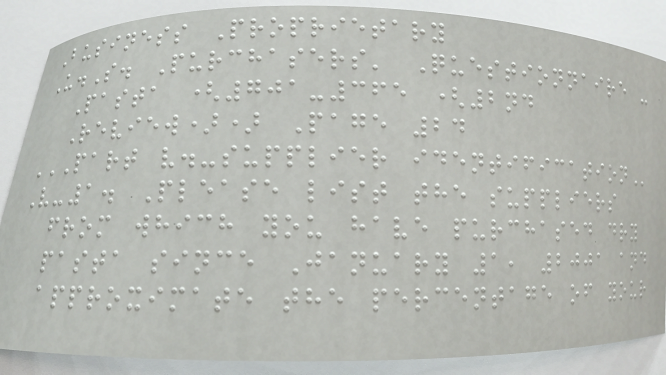Business Proprietary
U.S. Purchasers' Questionnaire -
Pasta (701-365 (2nd
Review)) Page 24
PART V.-SUPPLIER IDENTIFICATION
V-1. Please list the suppliers
from which you have purchased dry
pasta since January 1, 2001 and
approximate the percentage of your
